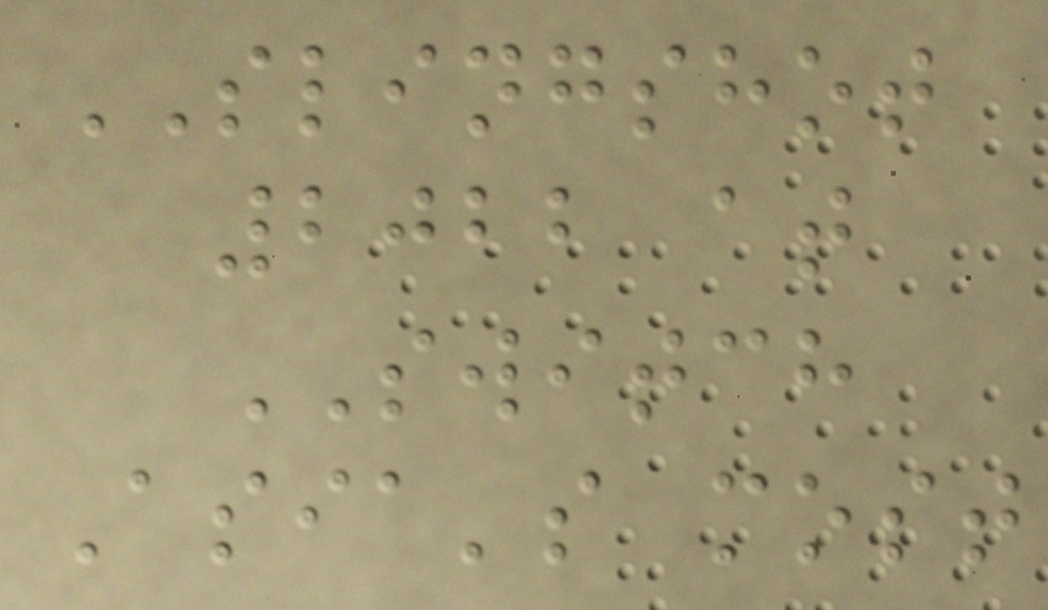SLINGSHOT
2022 at
SWITCH
Asia's most
